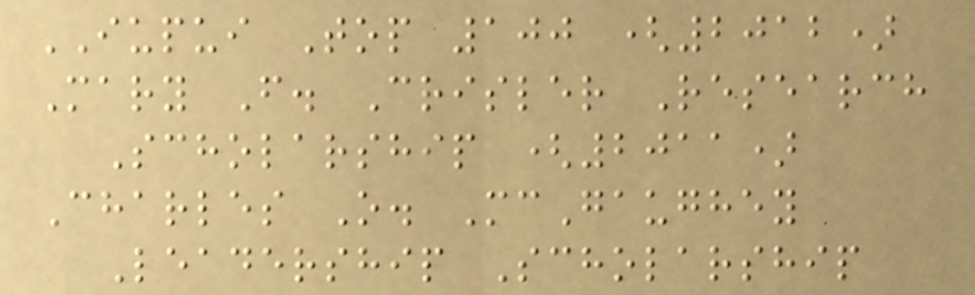IUPUI Top 100 (2012)
Mary F. Crisler Research
Scholarship (2011)
Charles O. McGaughey
Leadership Scholarship
